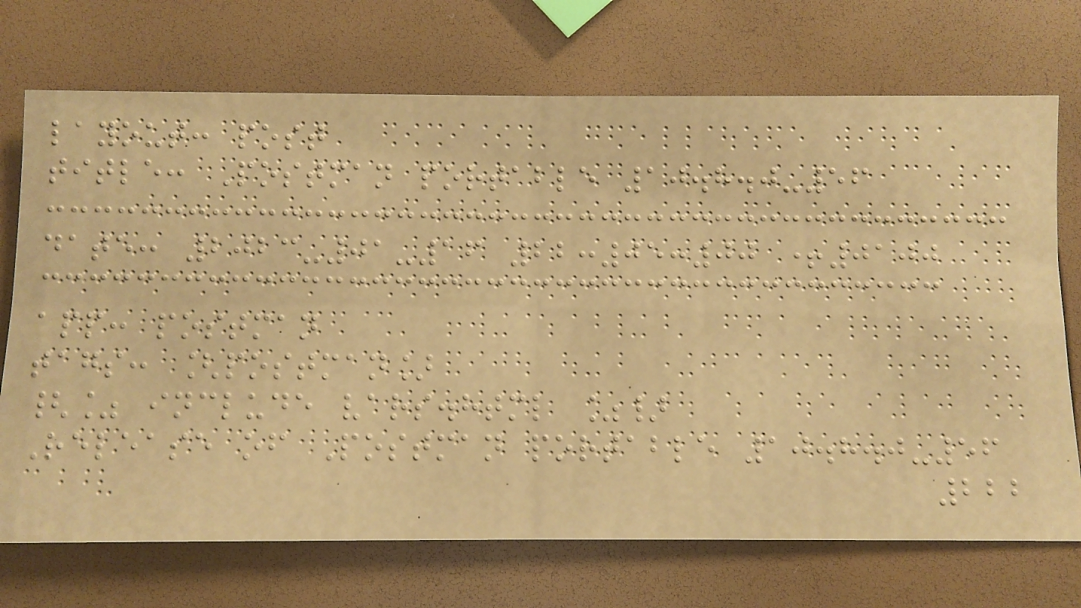layout: post
title: Postman portable 10.8.0-56
date: 2023-01-16 22:05:00 +0100
app: postman
tags: [postman]
{% include vars.html %}
Release of Postman portable 10.8.0-56
222
